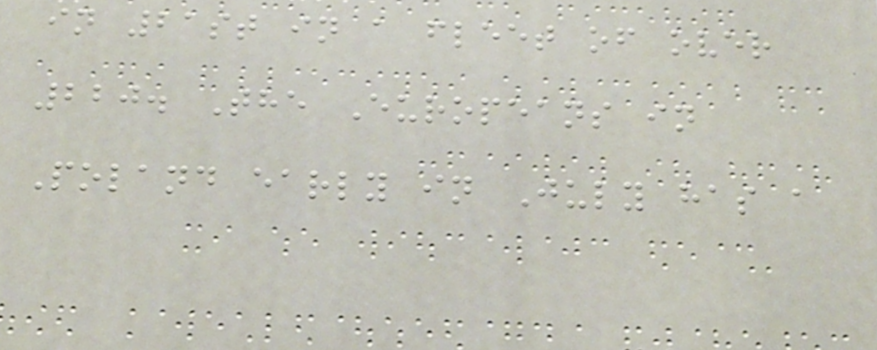in 21st in a fleet of over
220. The Europeans in
Poland early in July has a
